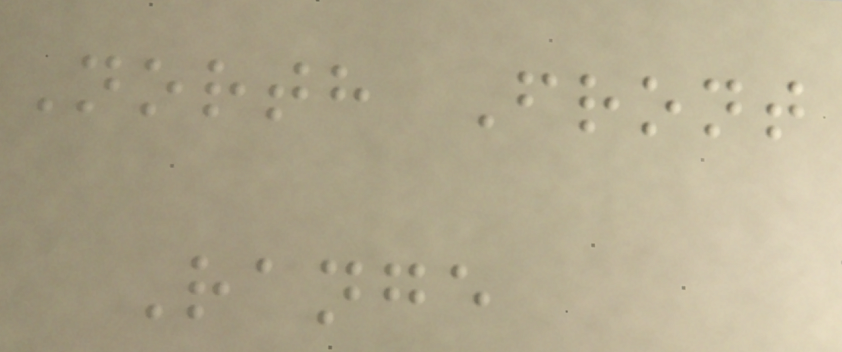North Front
Range
